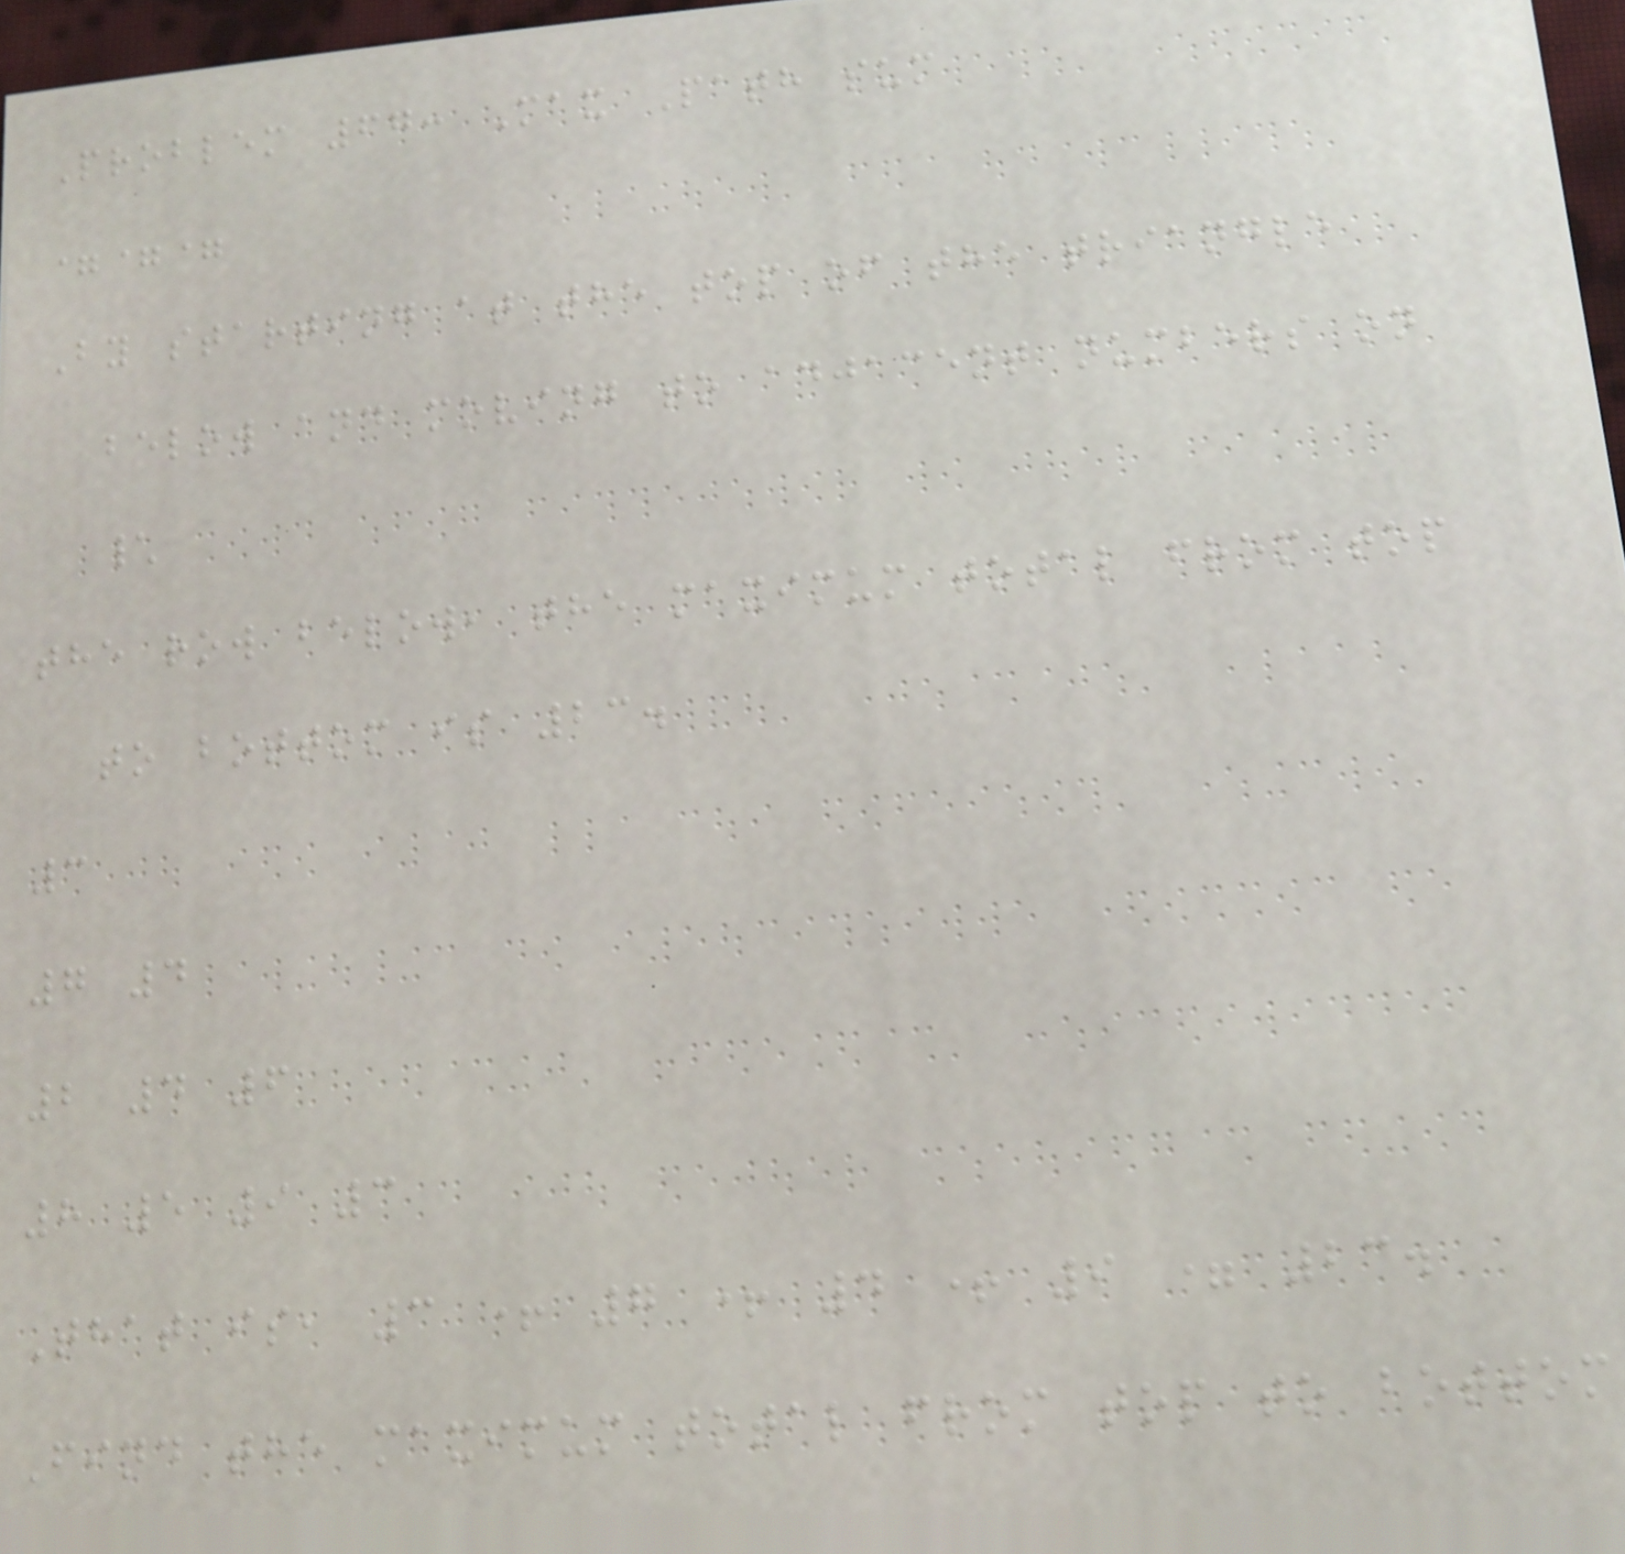Problem 67: Max Path sum
===
By starting at the top of the triangle
below and moving to adjacent numbers on
\
the row below, the maximum total from top
to bottom is 23.
3
7 4
2 4 6
8 5 9 3
That is, 3 + 7 + 4 + 9 = 23.
Find the maximum total from top to bottom
